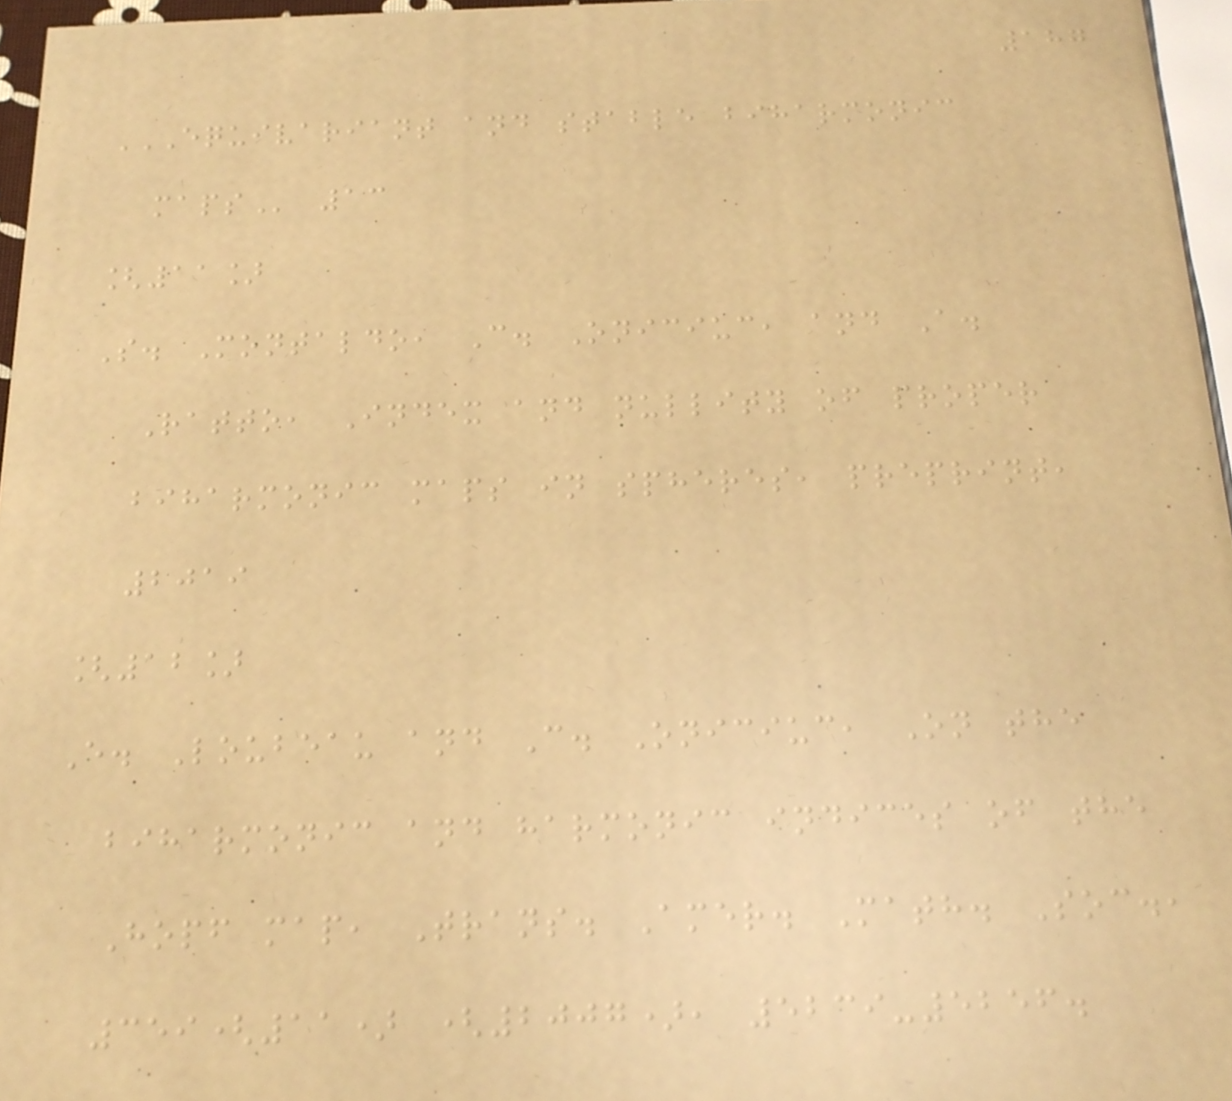187
EQUIVARIANT AND STABLE BIHARMONIC
MAPS 13
[11]
S. Montaldo, C. Oniciuc, and A.
Ratto, Index and nullity of proper
biharmonic maps in spheres, preprint,
2019
[12]
E. Loubeau and C. Oniciuc, On the
biharmonic and harmonic indices of the
Hopf map, Trans. Amer. Math. Soc.,
359(11) (2007), 5239-5256.
